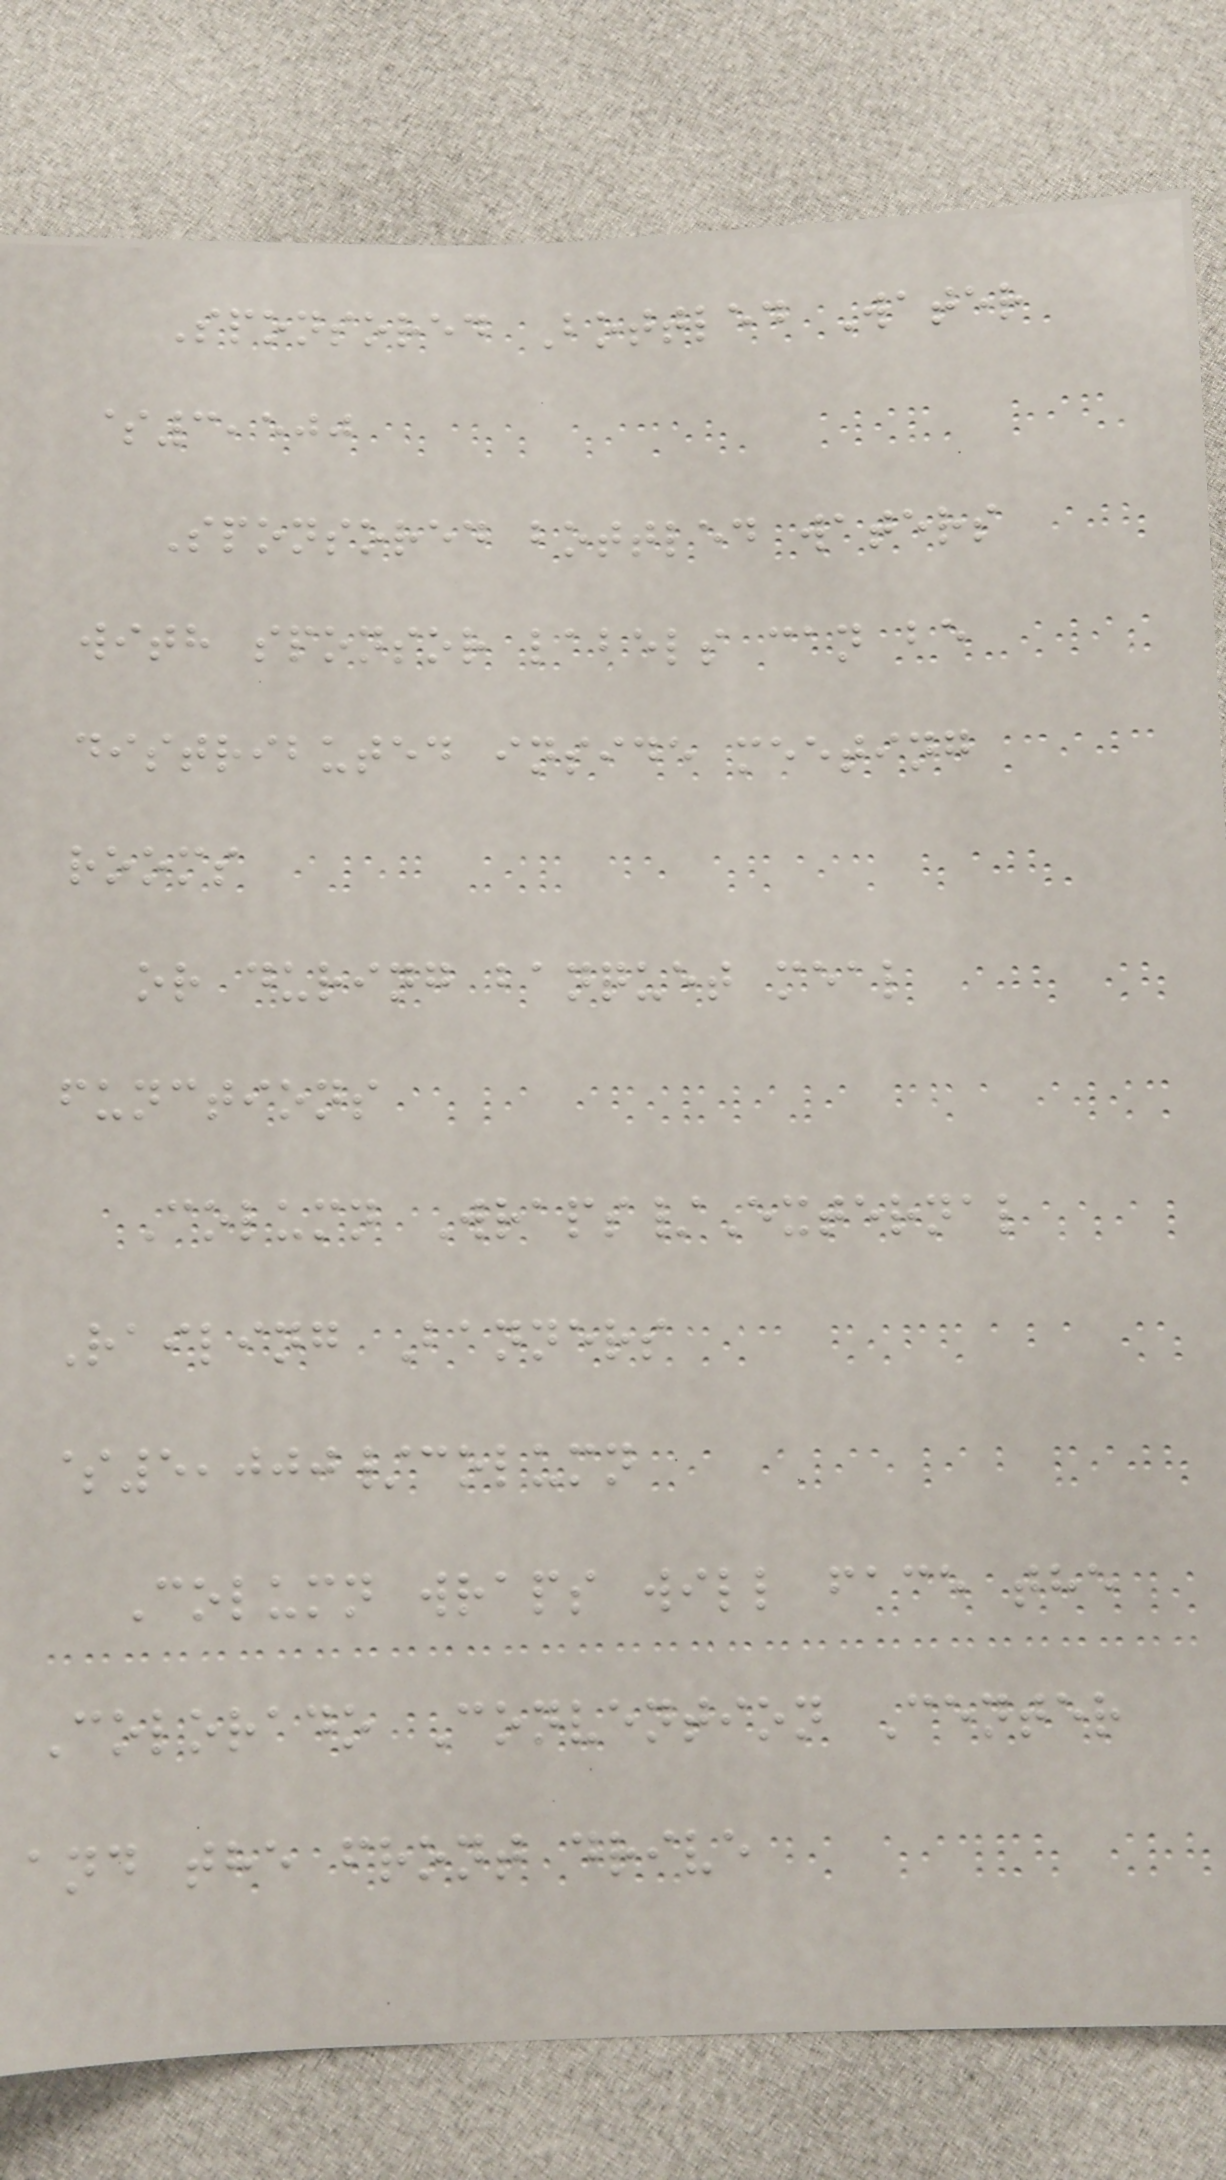Sponsored Bottled Water
$3,500
Sponsored bottled waters
with sponsor labels can be
distributed inside meeting
rooms
or during banquet meal
functions
Column Wraps/External
Railing Banners
$5,000/column
Column wraps will face the
Colorado Convention Center
and the front drive
